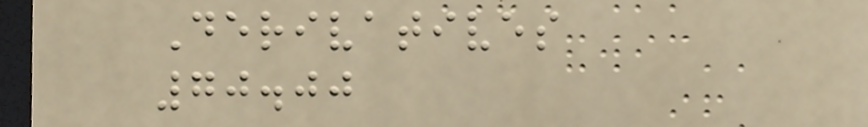Derivatives
70.00
